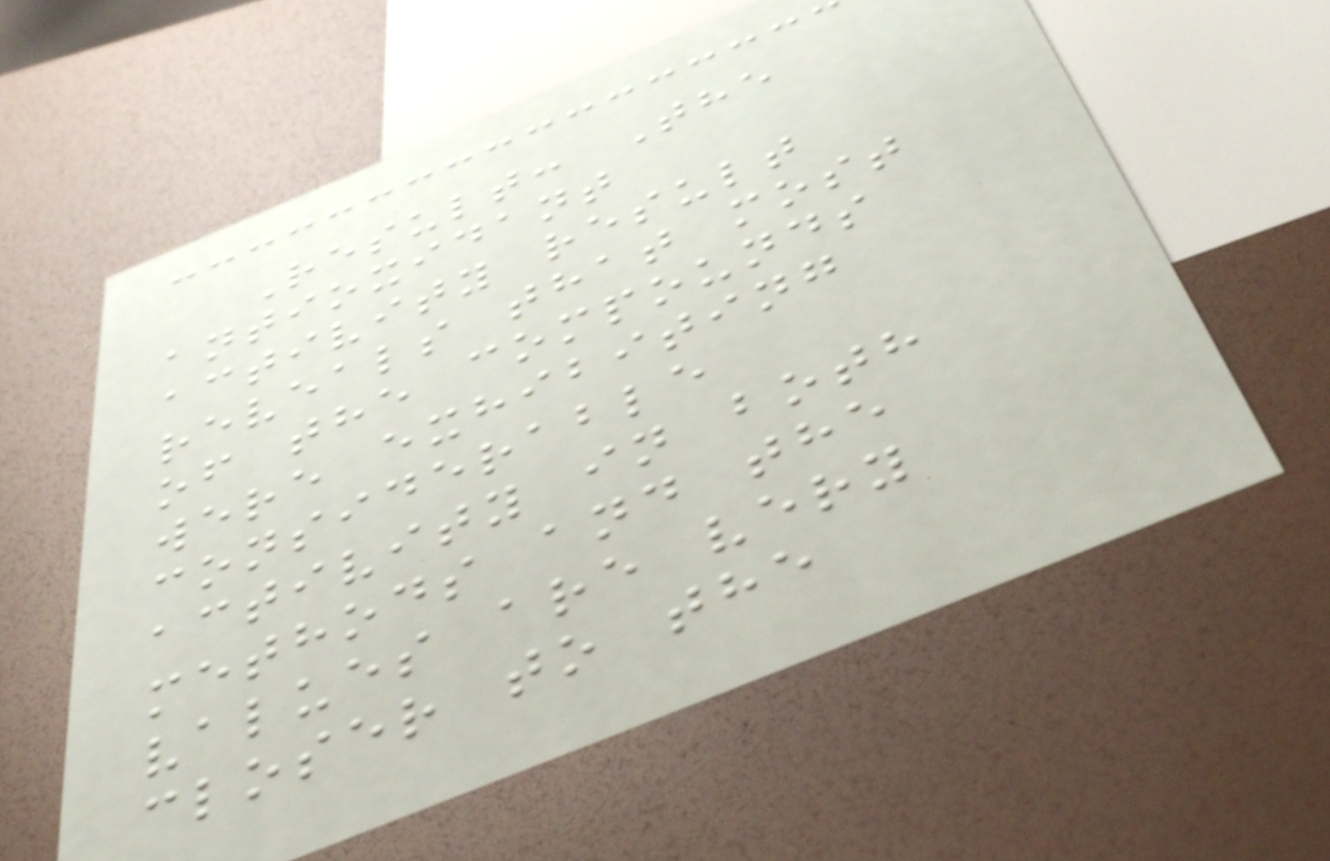Result: The
antioxidant
activity result
reveals that most
of the compounds
were exhibiting
considerable
activity in both
methods and the
values are very
closer to the
